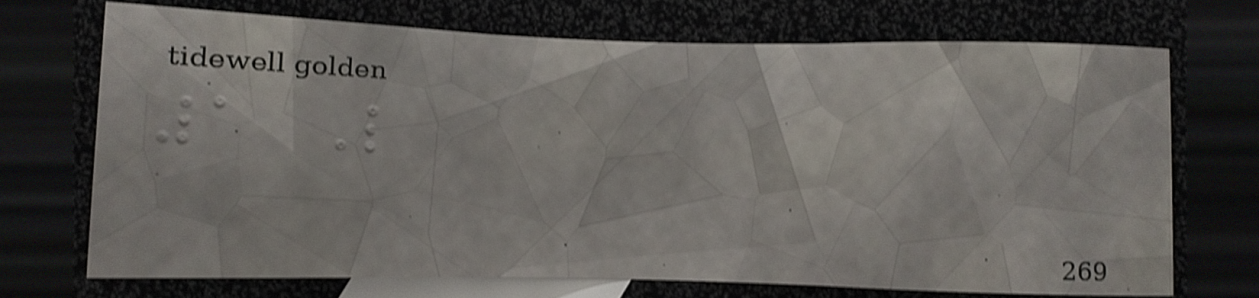1 Like
